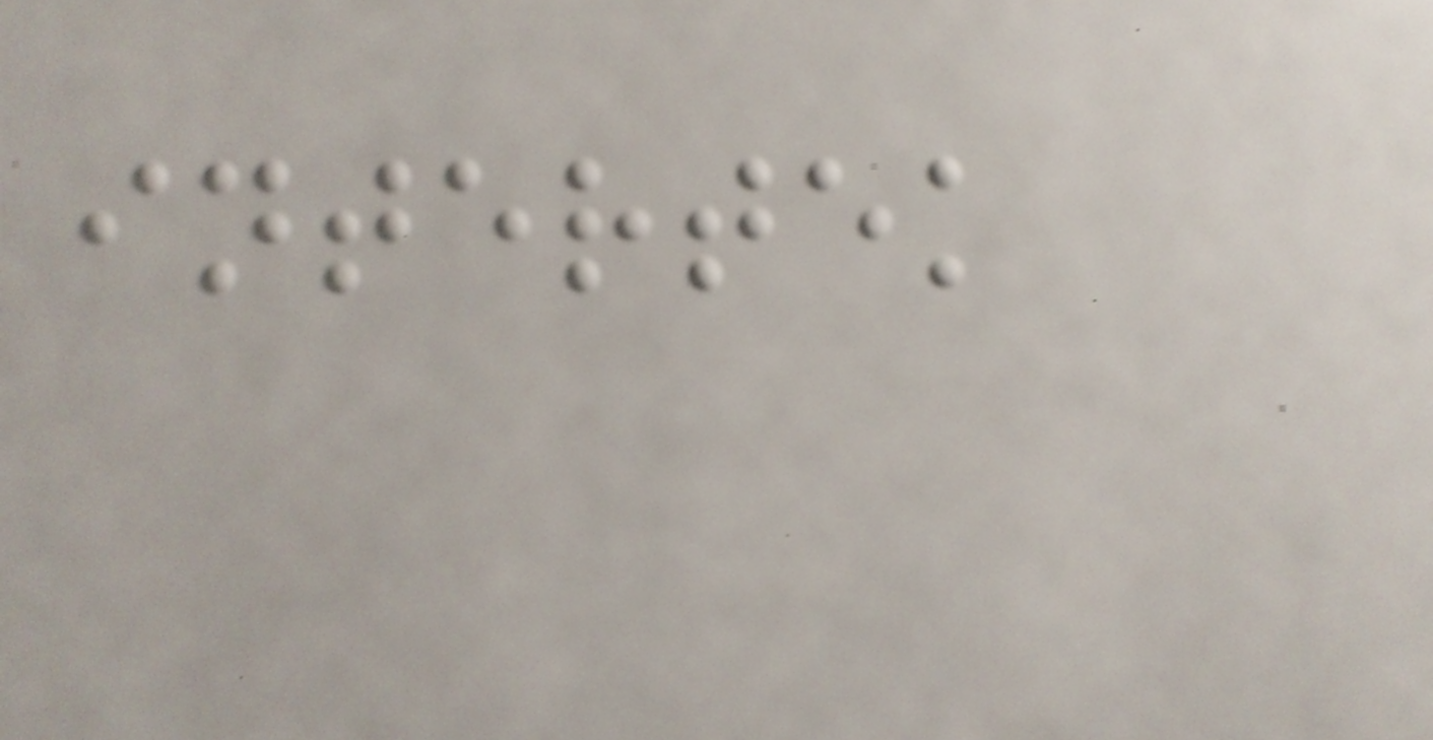intertek
